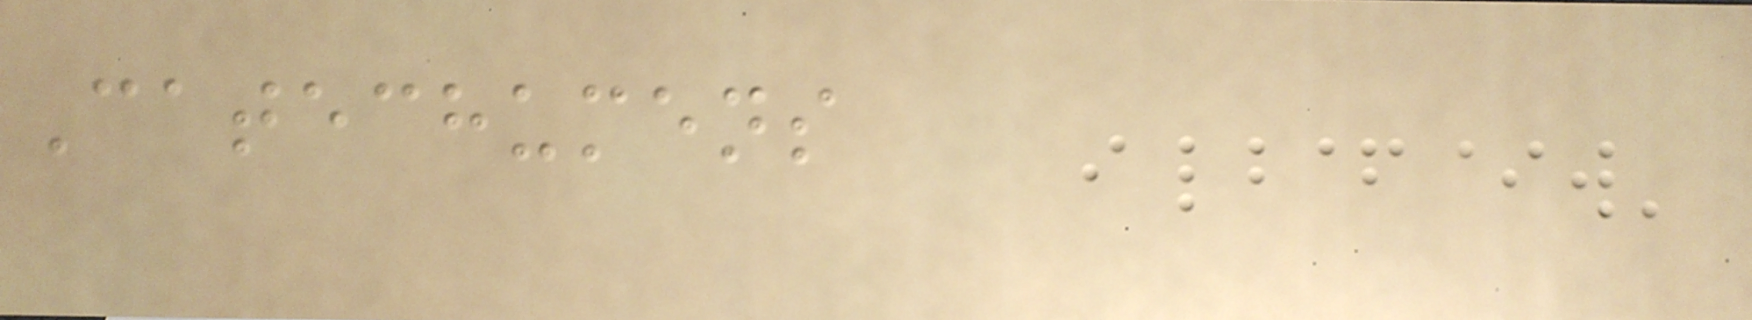Catechumens
